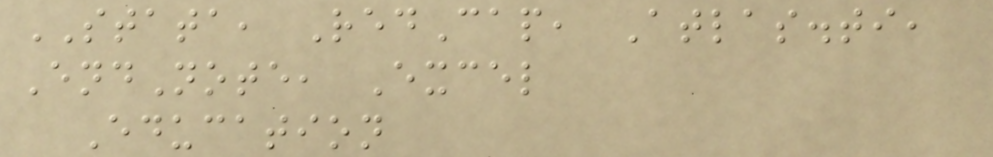STATA, RedCap, Atlas.ti,
EndNote, Excel
Education
